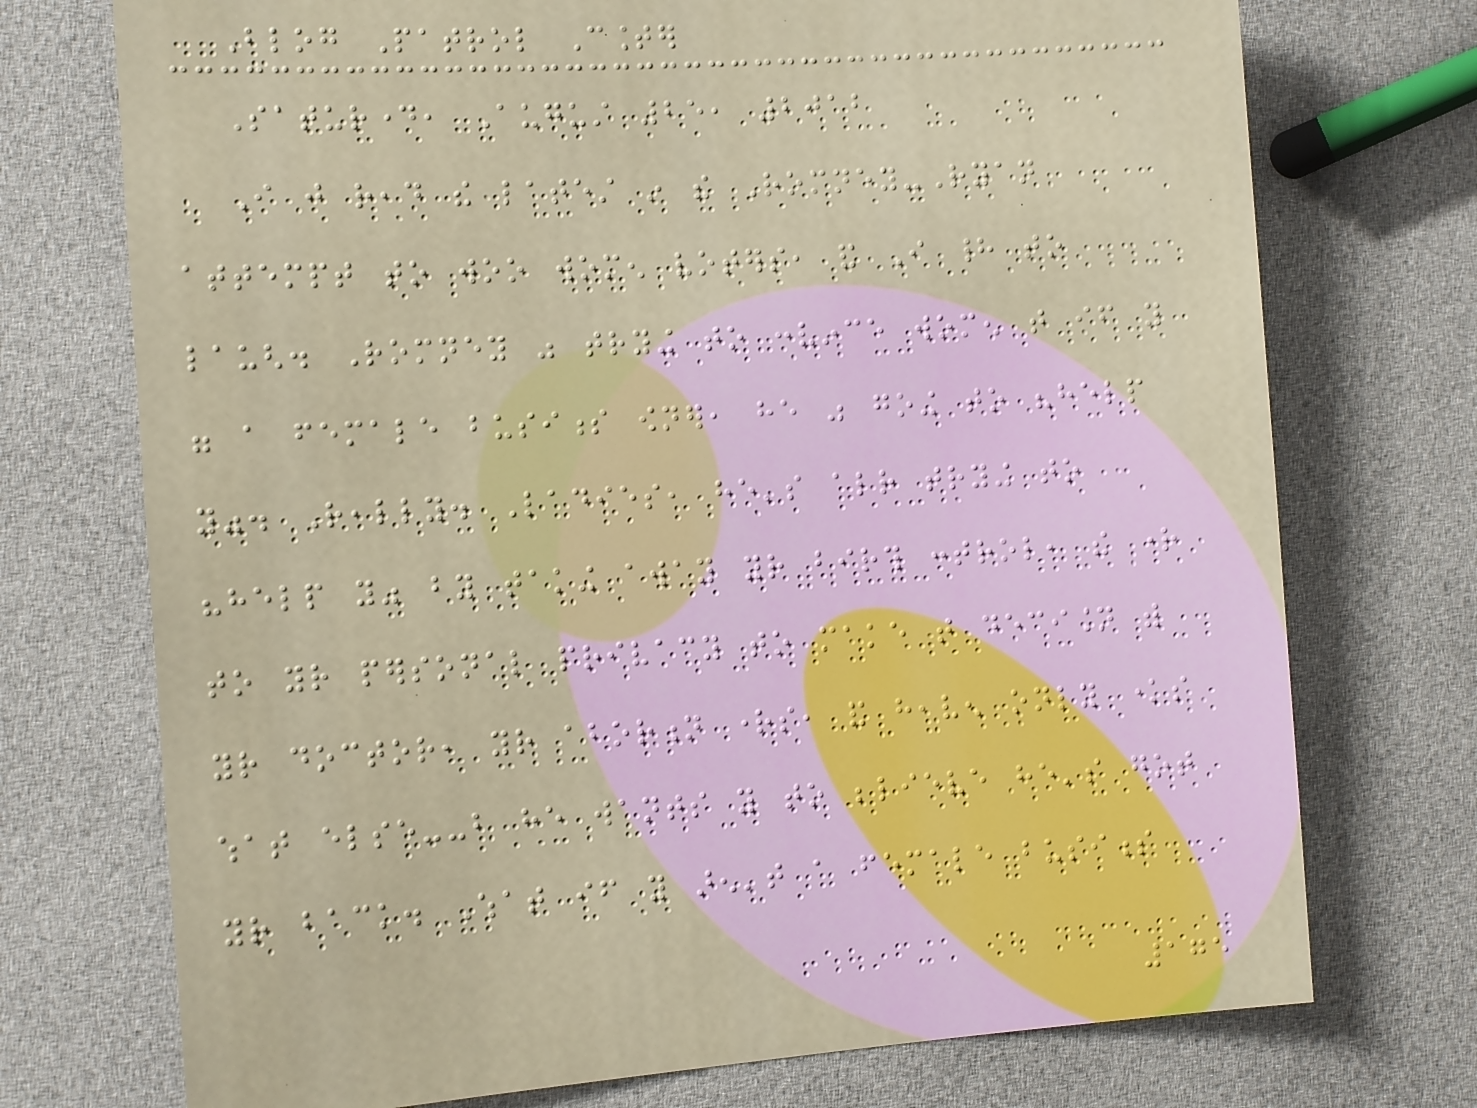Blog Patrol Counter
Saturday, August 25, 2012
I just read the latest in the Romney-Ryan
attempt to woo women voters, and I had to
laugh. Romney was trying to convince women that if you
were a female business owner, he was going to "help
you". Really. Ladies, he's already trying to
"help you" by taking away your birth control, the right
to your personal privacy to make that decision with
your doctor, your abortion rights, and heaven only knows
what else--but he wants you to believe he's got
your back. What if you aren't a female business
175
